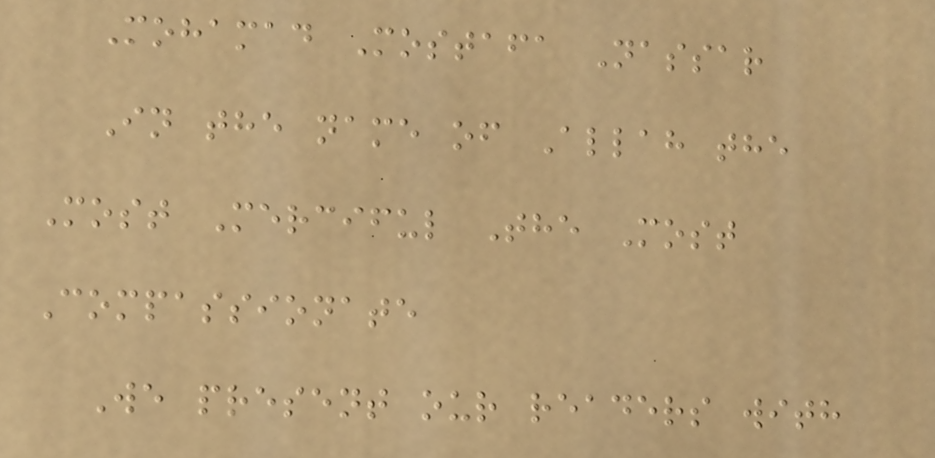Mohamad Mostafa Nassar
In the name of Allah the
Most Merciful The Most
Compassionate
We present our readers with
